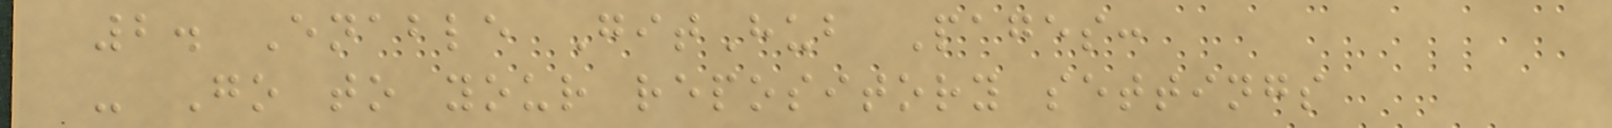2. Enable GitHub Pages:
- Go to your repository settings
